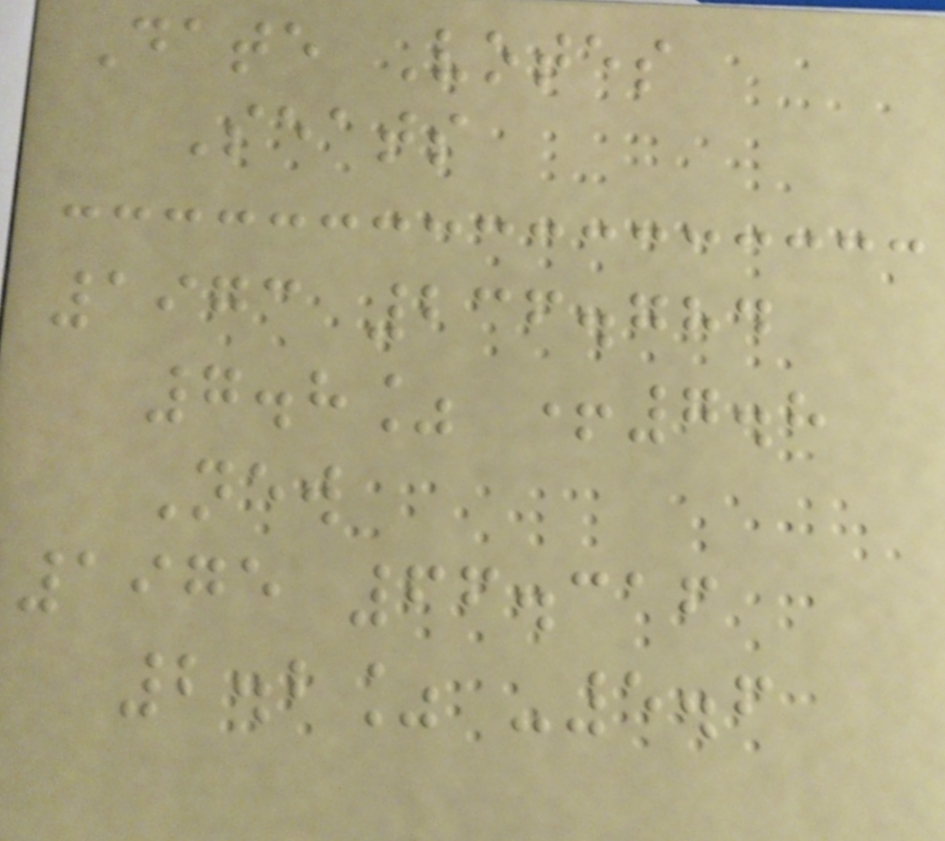Date Votes
Seats
1973 236.784
7.8% +7.8
New
1975 66.316
2.2% -5.6
